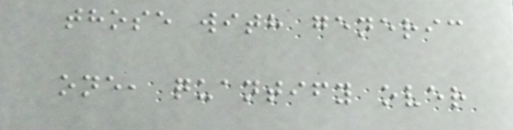those with generic
one, quantify over
